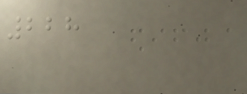228
